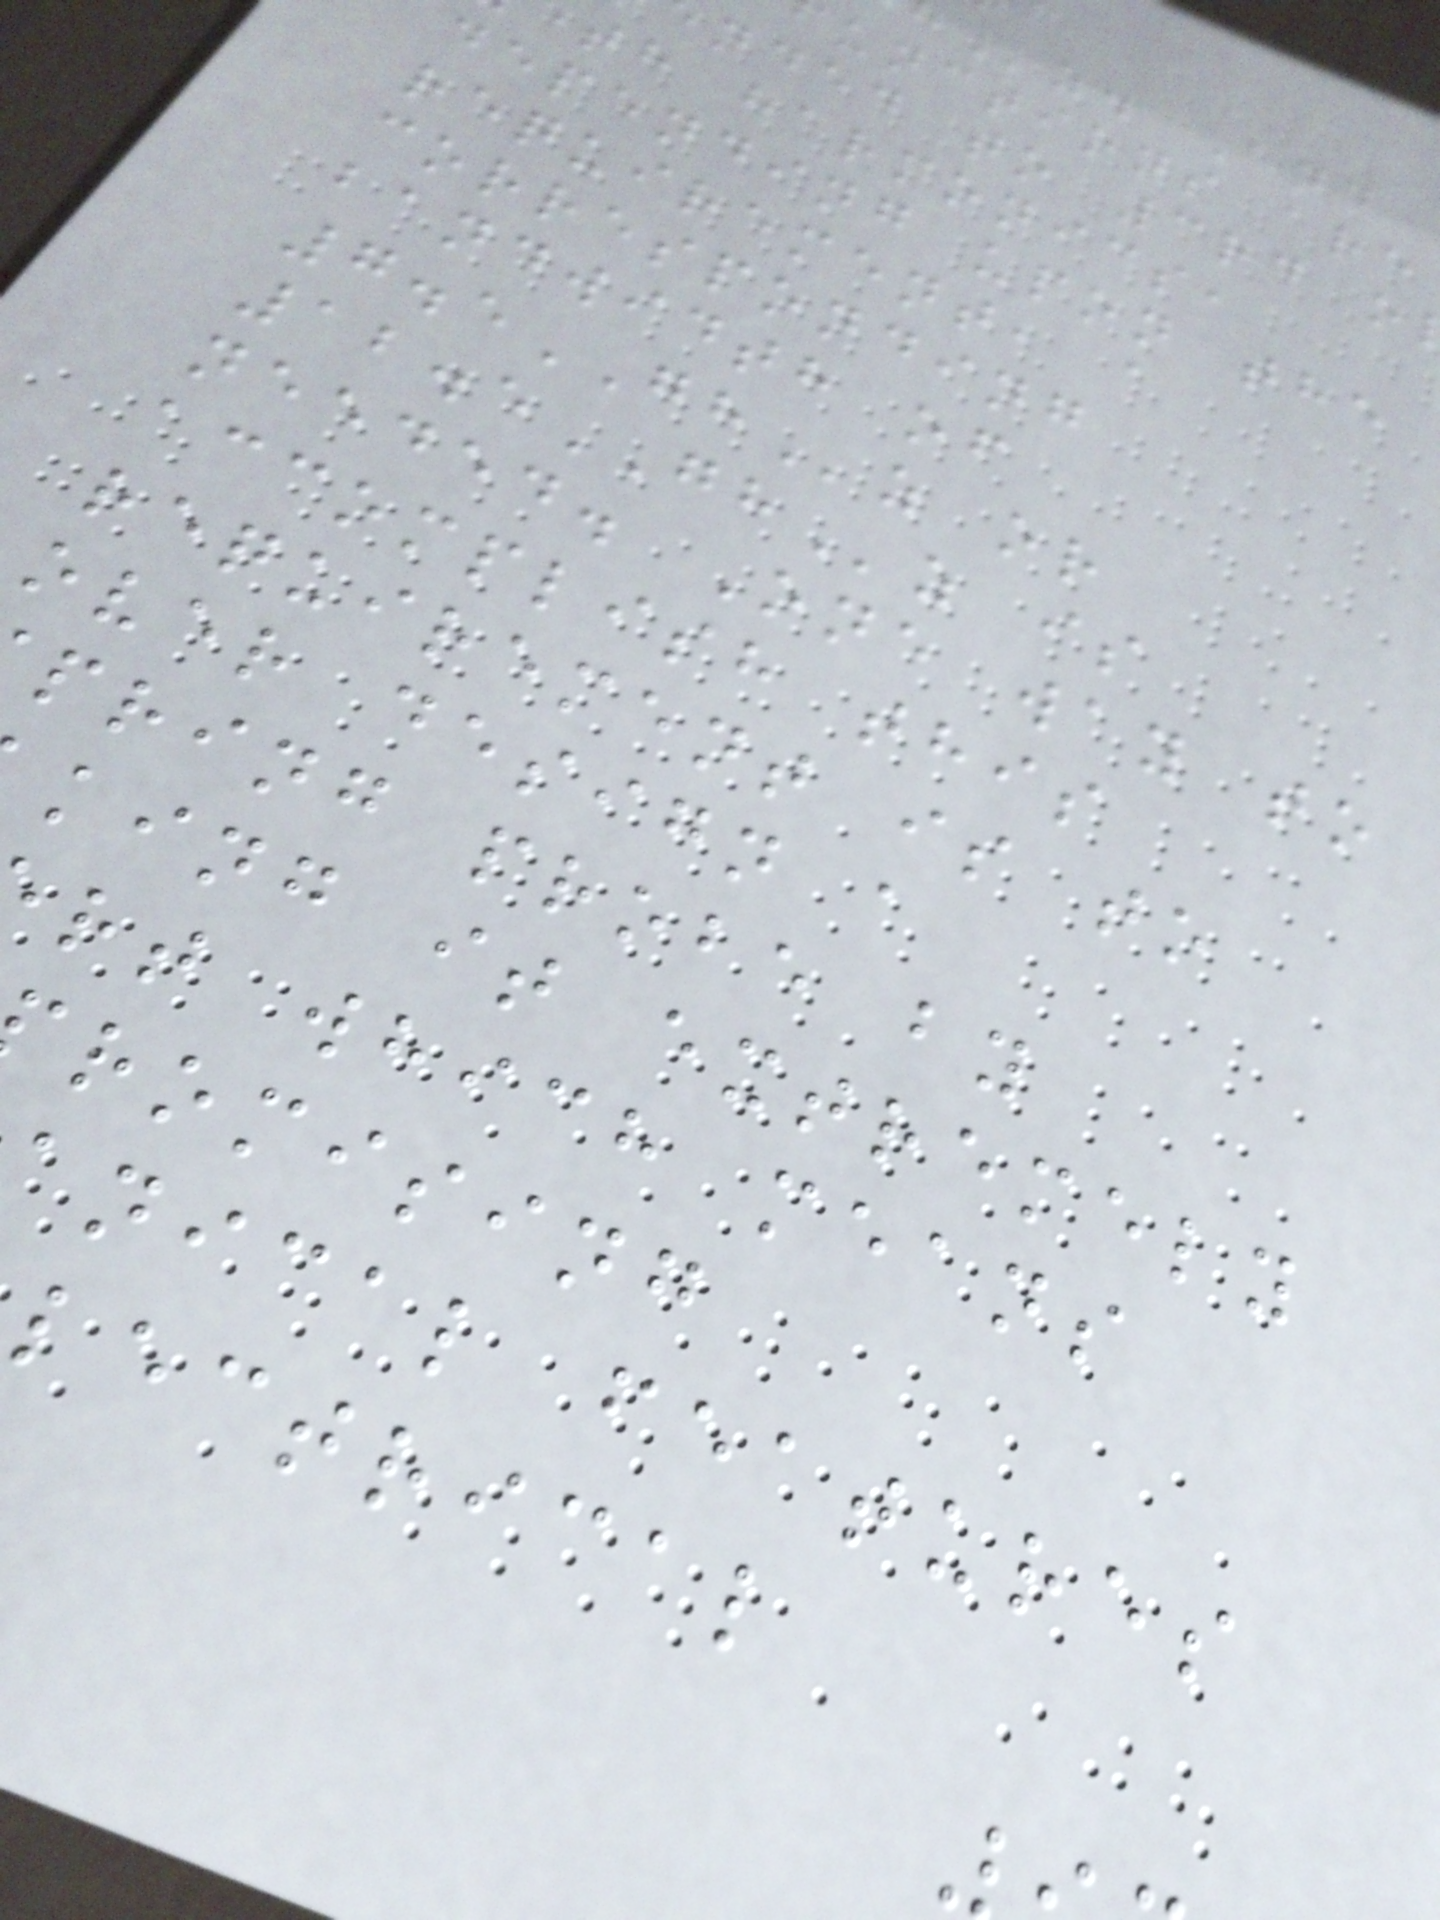z. And
unctions are
nded to 3rd o
th harmonics,
depending upon the
requirement, a
corresponding
bandwidth of
7.5GHz or
12.5GHz is
needed. One way to
accomplish this
requirement is to
over design a
pring probe by
king it extremely
rt which means
romising
nical features
lectrical
